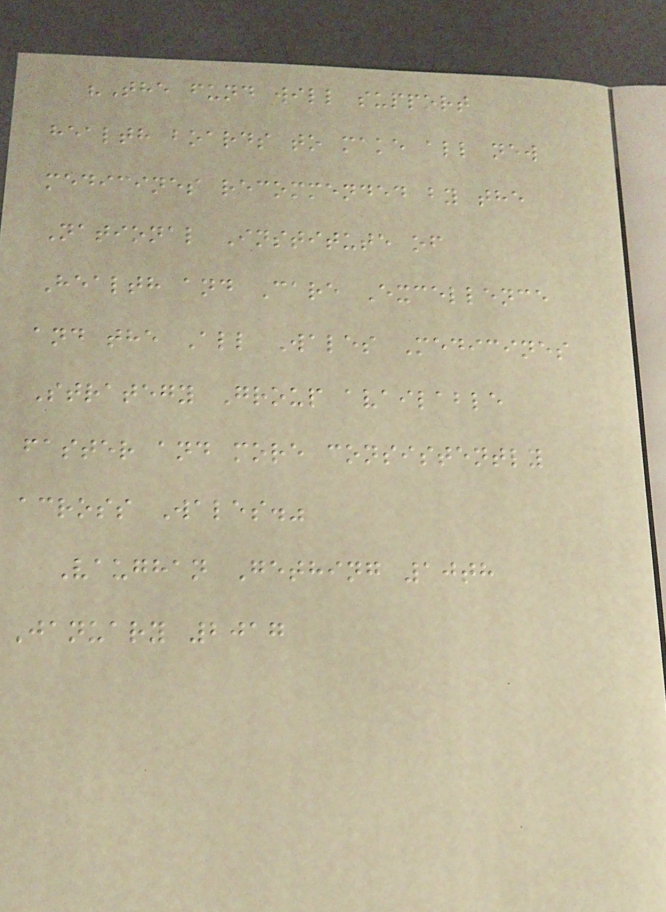"The fund will support
health boards to make all new
medicines recommended by the
National Institute of
Health and Care Excellence
and the All Wales Medicines
Strategy Group available
faster and more consistently
across Wales."
Vaughan Gething 10th
January 2017
